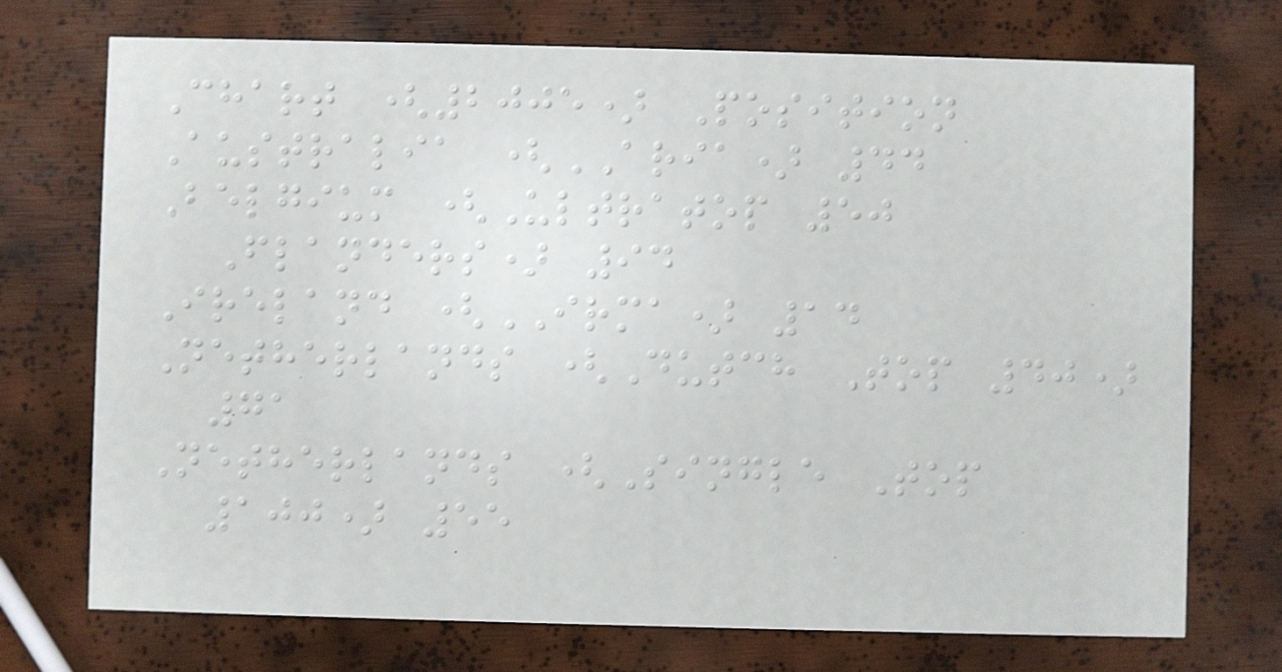Chart (2005) Position
Australia (ARIA) 44
Belgium (Ultratop 50
Flanders) 94
Ireland (IRMA) 14
Netherlands (Dutch Top 40)
71
Netherlands (Single Top
100) 55
